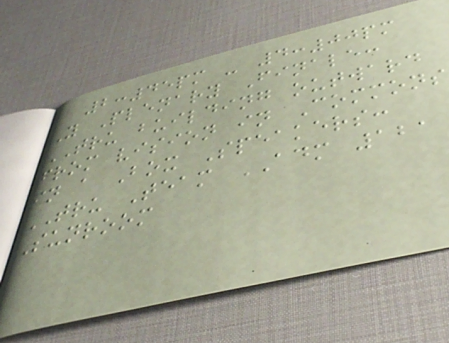2:45pm - 4:00pm
Y Plenary Finale:
TRU building outward
from vision in Commons
in a Box Speakers:
TRU Team ADM 121
Sunroom
